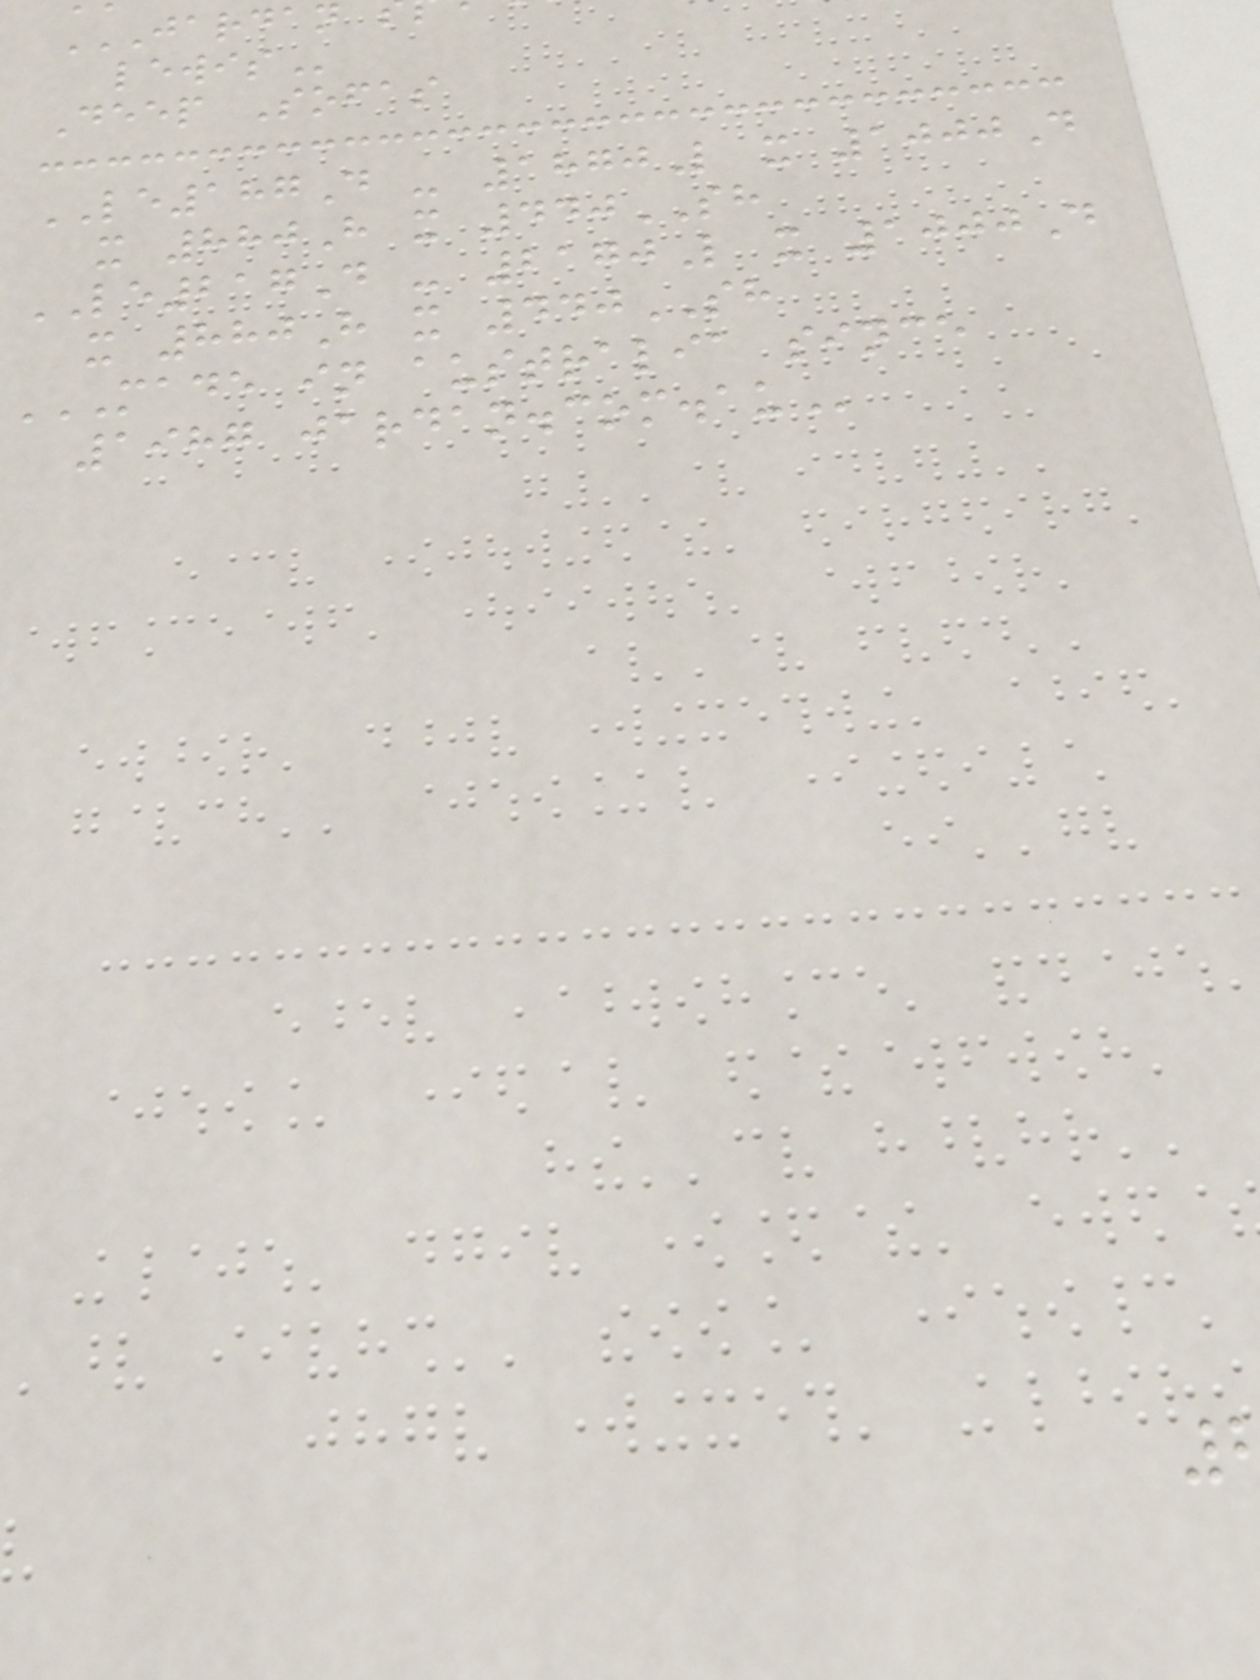Deep Sofas
LE187D - 1870L x 1000D
x 880H x 440SH
LE217D - 2170L x 1000D
x 880H x 440SH
MADE IN AUSTRALIA SINCE
